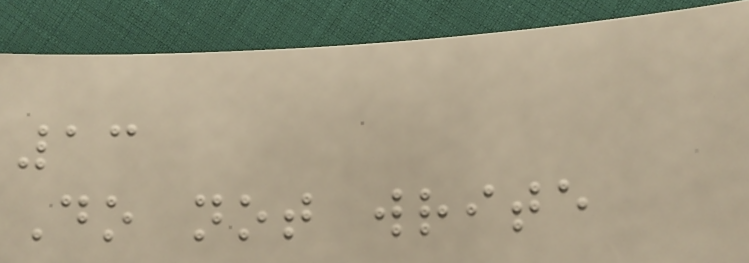13
Do not write
